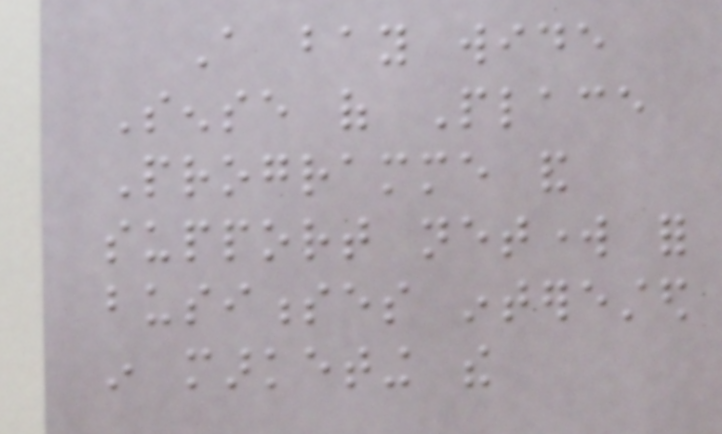A bay wide
Sense of Place
Programme and
support network for
businesses interested
in marketing the
